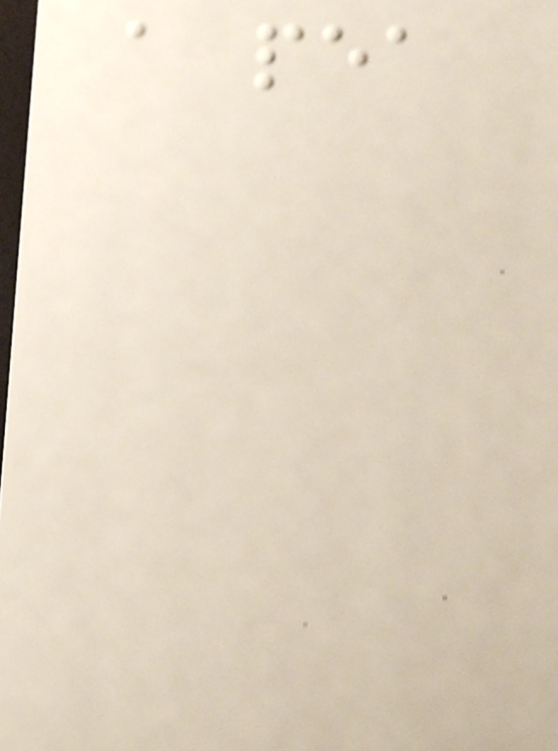a pea
